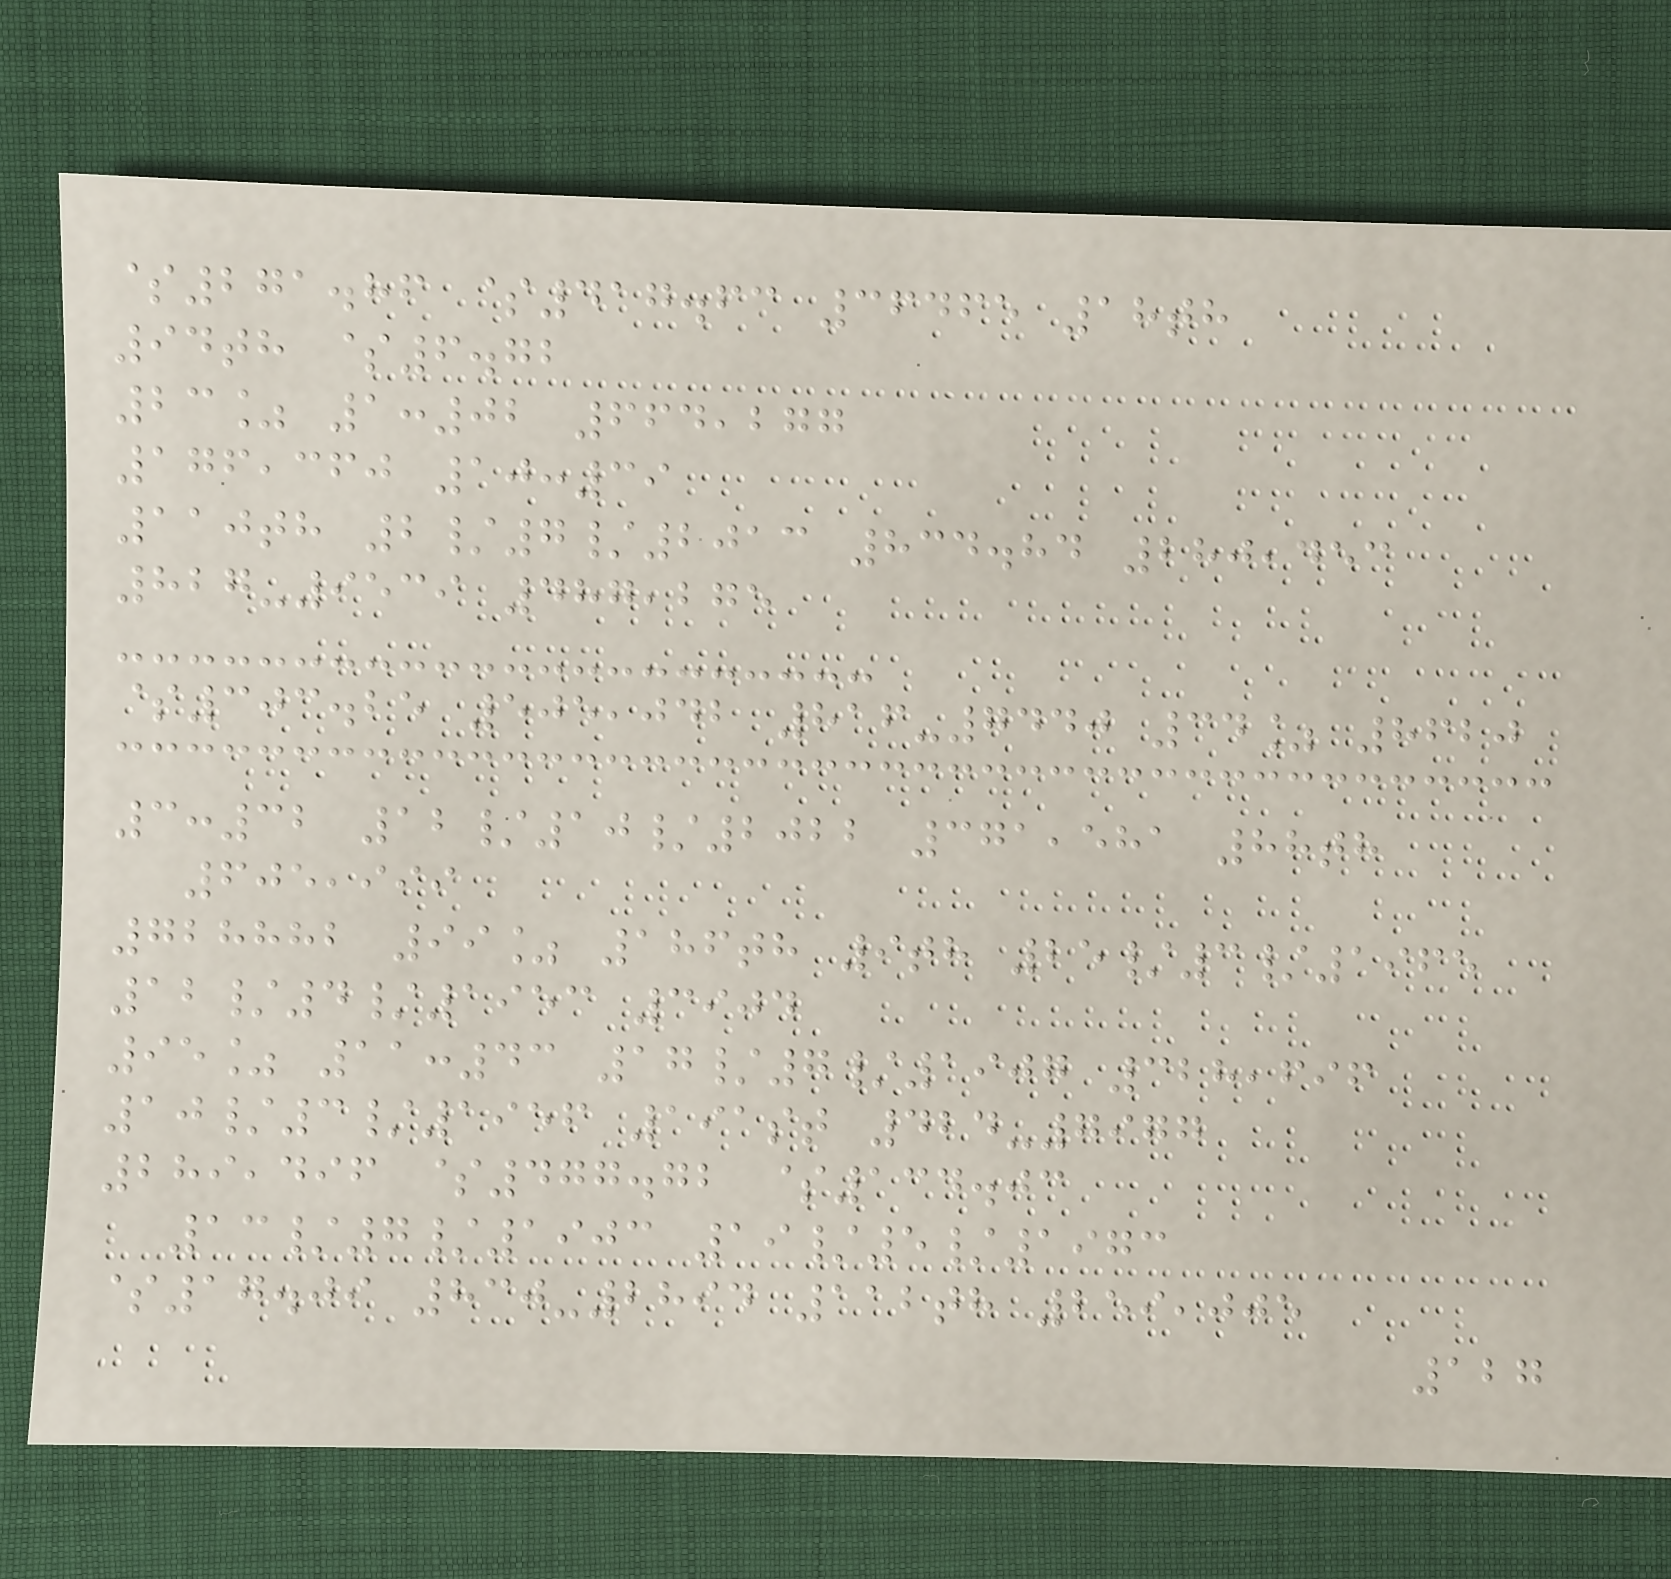$271.86 $417.63 36465 18th
94th $6.72
23% 1:02 664,277
176,360 10:39
110th 2/7/2013 834.84 280,453
827-9539 487,275
$303.25 505,042 816-7440 34% 8620
3:32 12/10/2022 371,581 88th
605,999
728882 99% 186th 9th 25/3/1965
12/4/1953 3904
95% 11:43 17/7/1907 328,696
10/3/1956 191st 424-7977
289,496 $477.72 $134.03
13/7/1903 19/5/1973
$17.09 830-2894 112th 259,005
127
